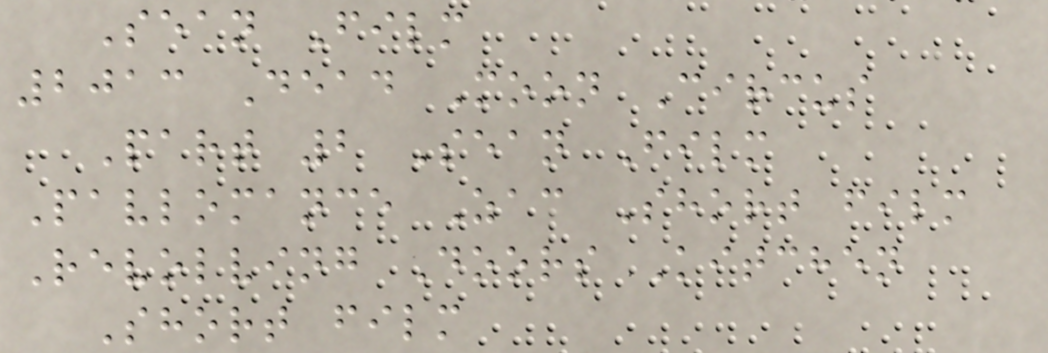Sean Film
2013 Dead Moon Circus
Part 2 Sean Film
Pavlomance Zac Short film
Revolving Doors Kitchen
Short film
